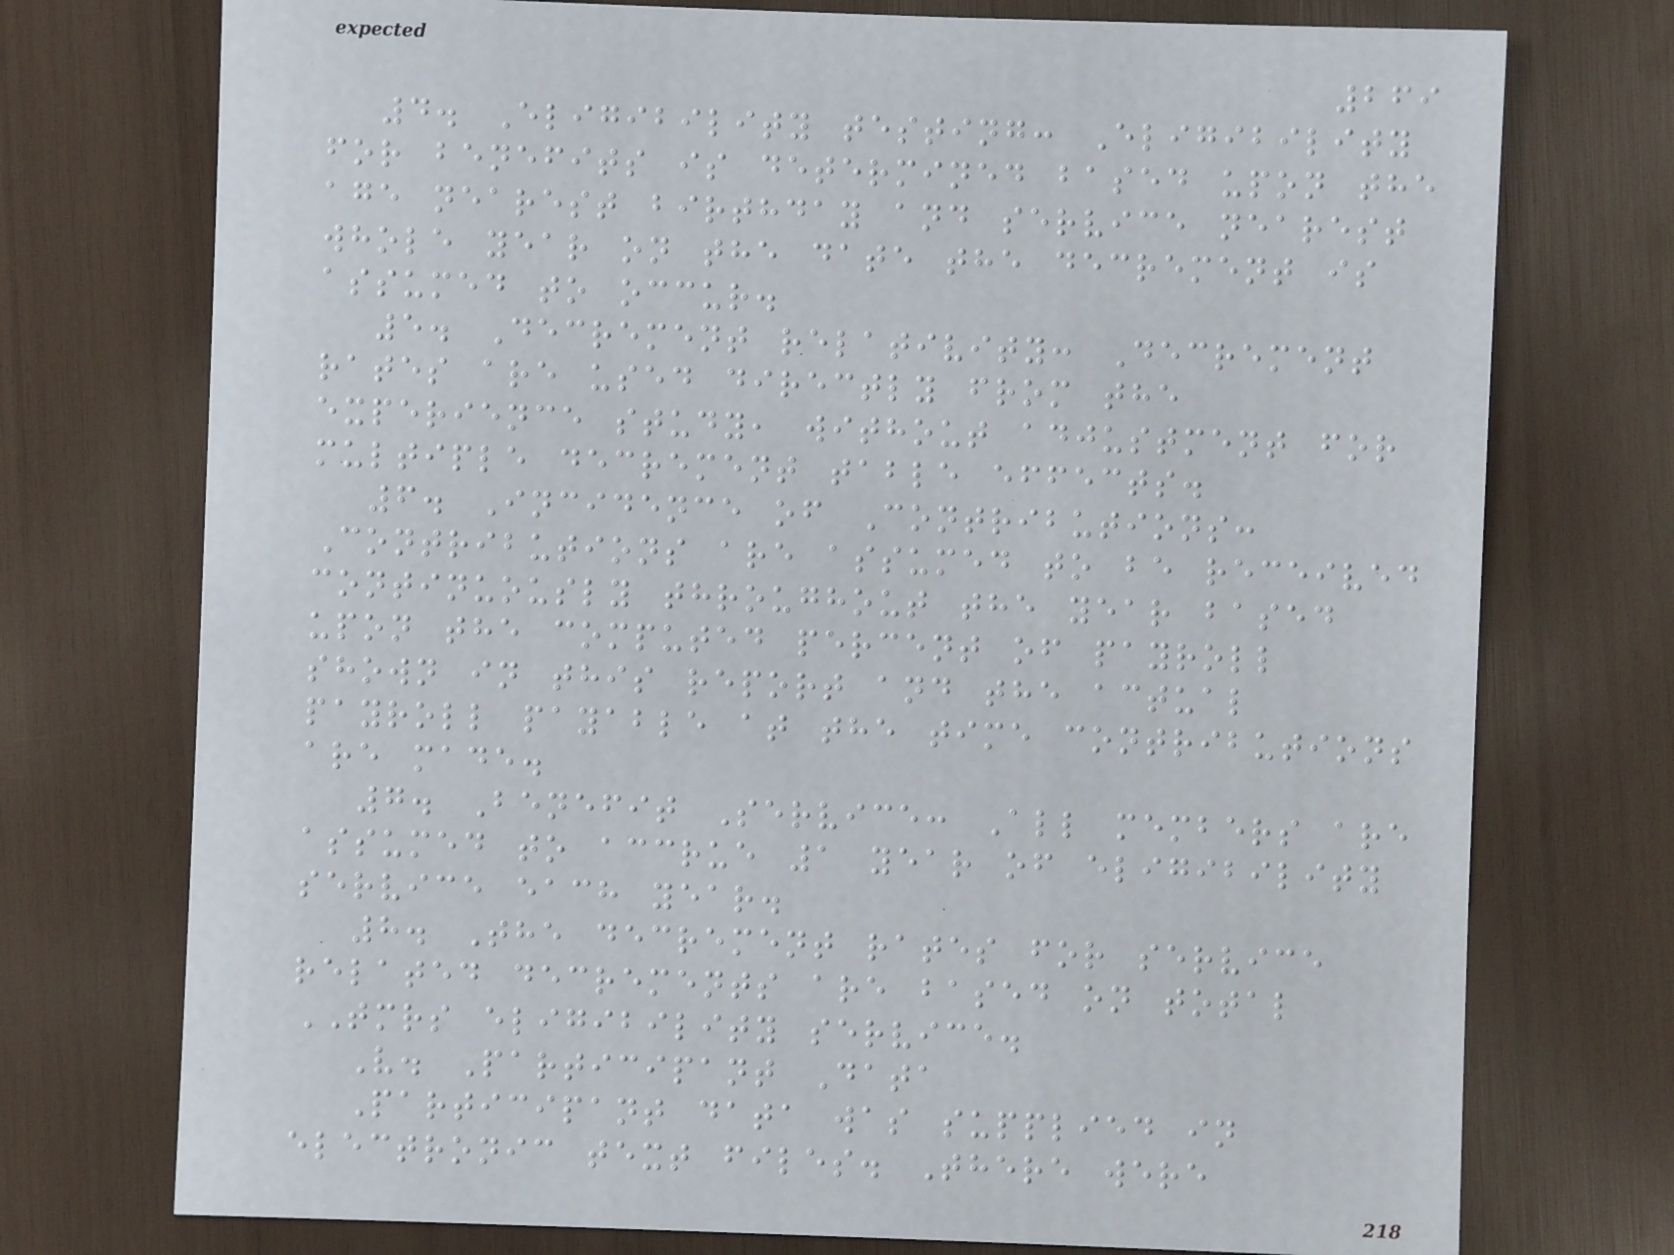269
4. Eligibility testing: Eligibility
for benefits is determined based upon the
age nearest birthday and service nearest
whole year on the date the decrement is
assumed to occur.
5. Decrement relativity: Decrement
rates are used directly from the
experience study, without adjustment for
multiple decrement table effects.
6. Incidence of Contributions:
Contributions are assumed to be received
continuously throughout the year based
upon the computed percent of payroll
shown in this report and the actual
payroll payable at the time contributions
are made.
7. Benefit Service: All members are
assumed to accrue 1 year of eligibility
service each year.
8. The decrement rates for service
related decrements are based on total
TMRS eligibility service.
V. Participant Data
Participant data was supplied in
electronic text files. There were
